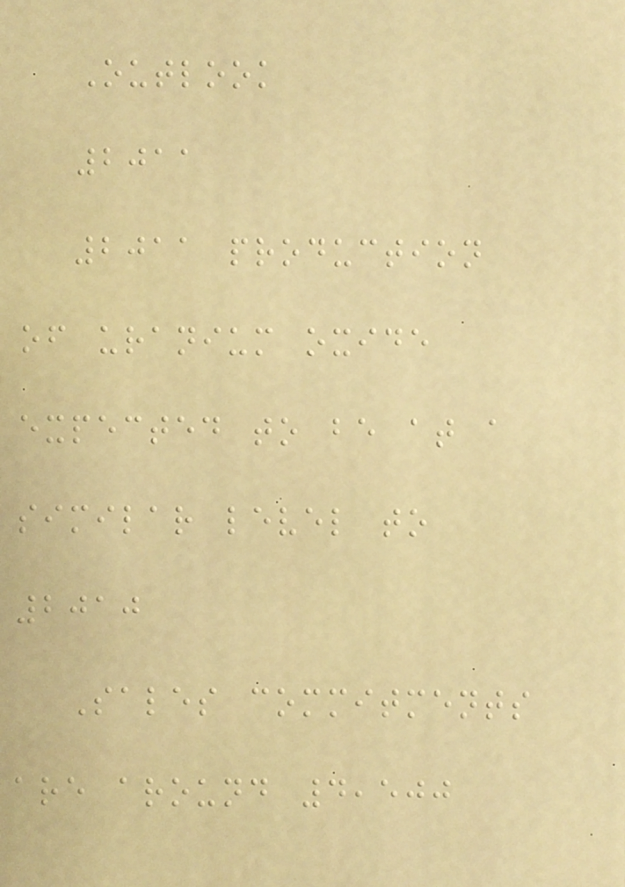Outlook
2011
2011 production
of uranium oxide
expected to be at a
similar level to
2010
Sales commitments
are around 4,500
